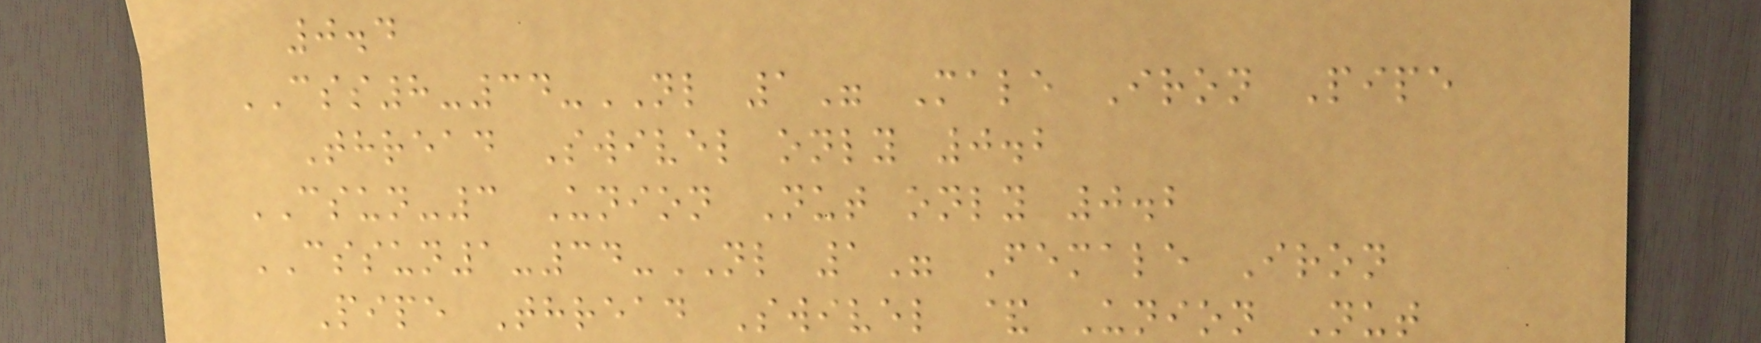0.4
CSS8-34-NL 1" Male Iron Pipe
Thread Swivel only 0.2
CSUN-3 Union Nut only 0.2
CSSUN1-34-NL 1" Female Iron
Pipe Thread Swivel & Union Nut
